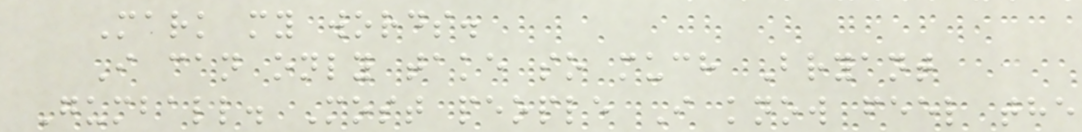Mark my words.
I can only take so much Bryant
Gumball. Most people I know feel the
